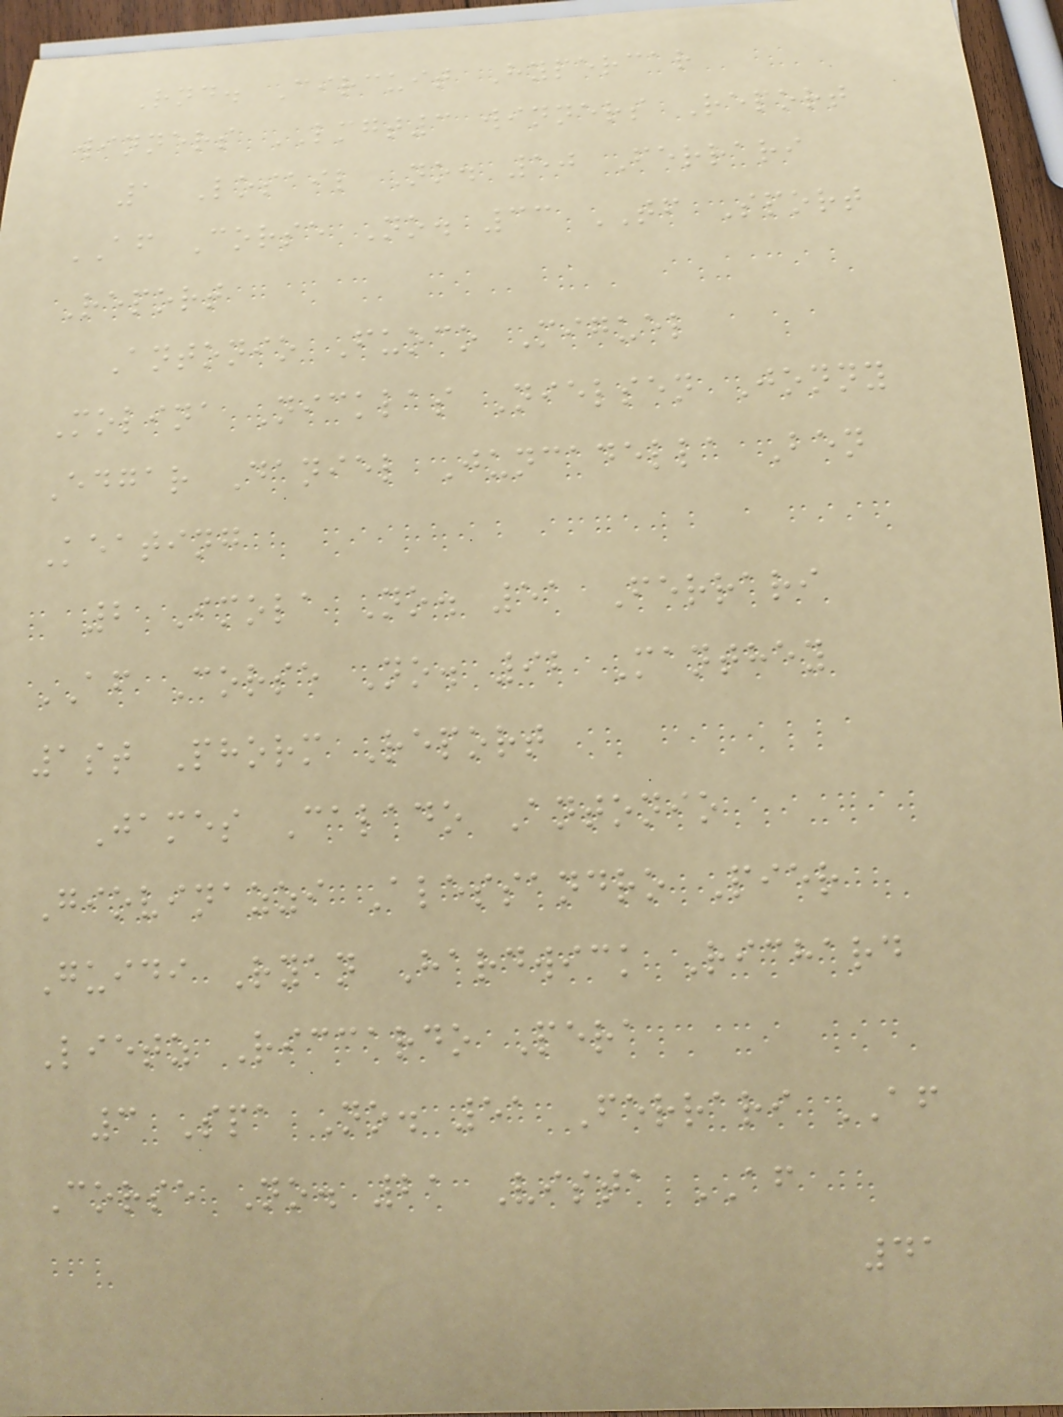Rnd. Circuit Hypercar
winners LMGT3 winners Report
1 Losail No. 50 Ferrari
AF Corse No. 33 TF Sport
Report
Antonio Fuoco Miguel
Molina Nicklas Nielsen Jonny
Edgar Daniel Juncadella Ben
Keating
2 Imola No. 51 Ferrari
AF Corse No. 92 Manthey
1st Phorm Report
James Calado Antonio
Giovinazzi Alessandro Pier
Guidi Ryan Hardwick Richard
Lietz Riccardo Pera
3 Spa No. 51 Ferrari AF
Corse No. 21 Vista AF
41
